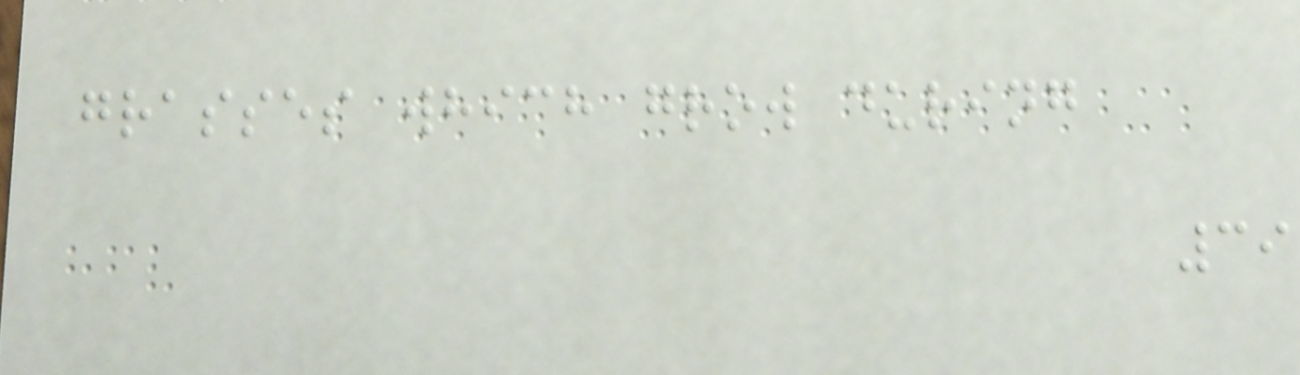grasses which grow during
39
